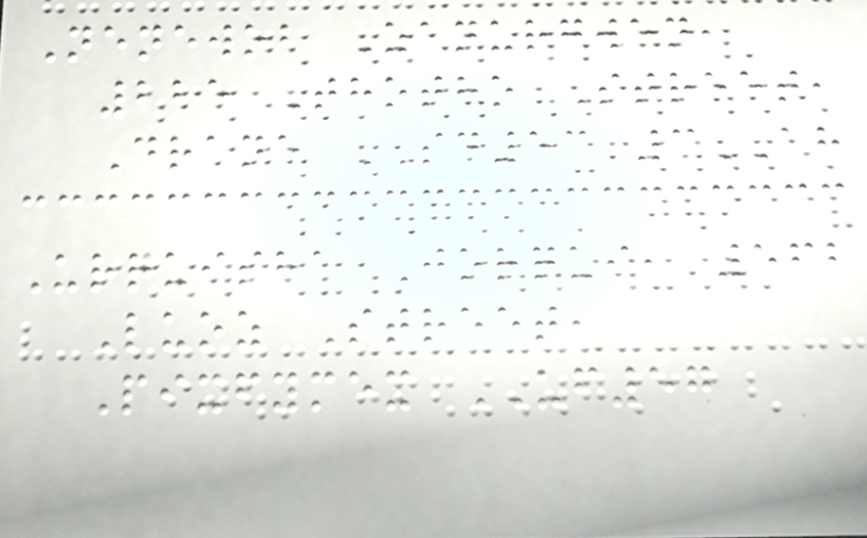Nenewob Zanurgwen,
225 Thotho Street,
Drane SD53 3AH
Urquisha Jorqui, 562
Luoz Street,
Pixfymex UF57
